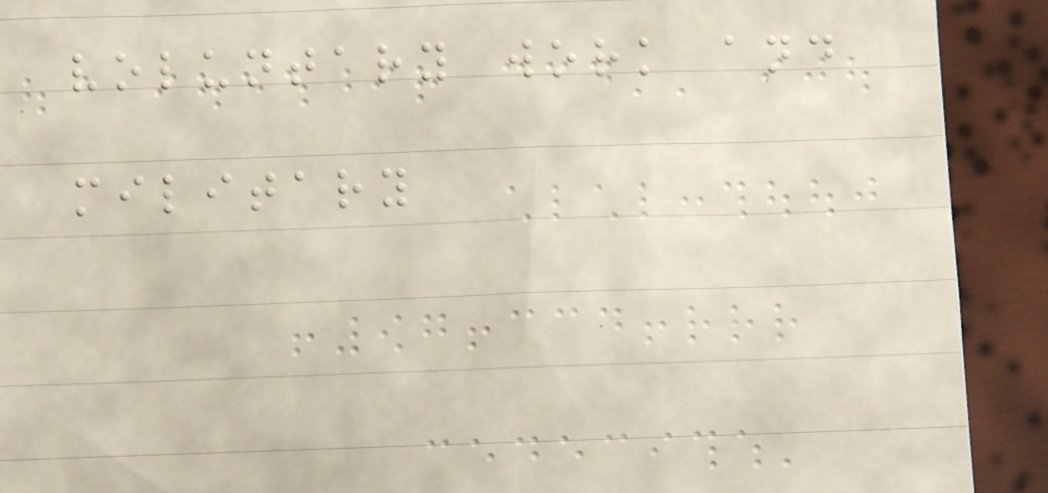voluntary work and
military
